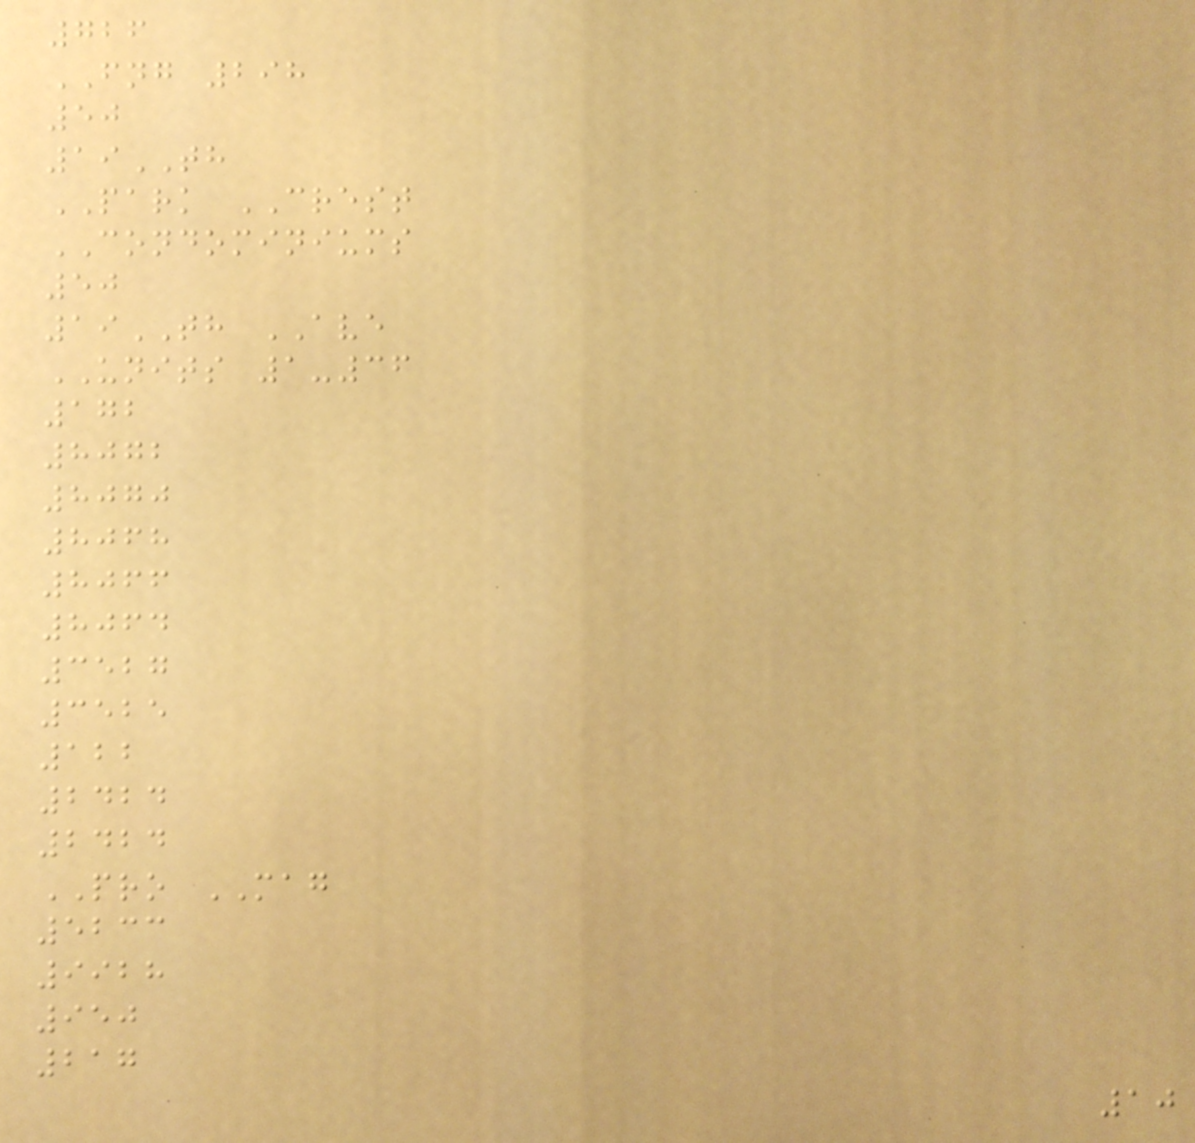726
FNG 298
50
19TH
PARK CREST
CONDOMINIUMS
50
19TH AVE
UNITS 1-36
172
8072
8070
8068
8066
8064
3527
3525
122
2424
2424
PRO MAG
5233
9928
950
217
10
